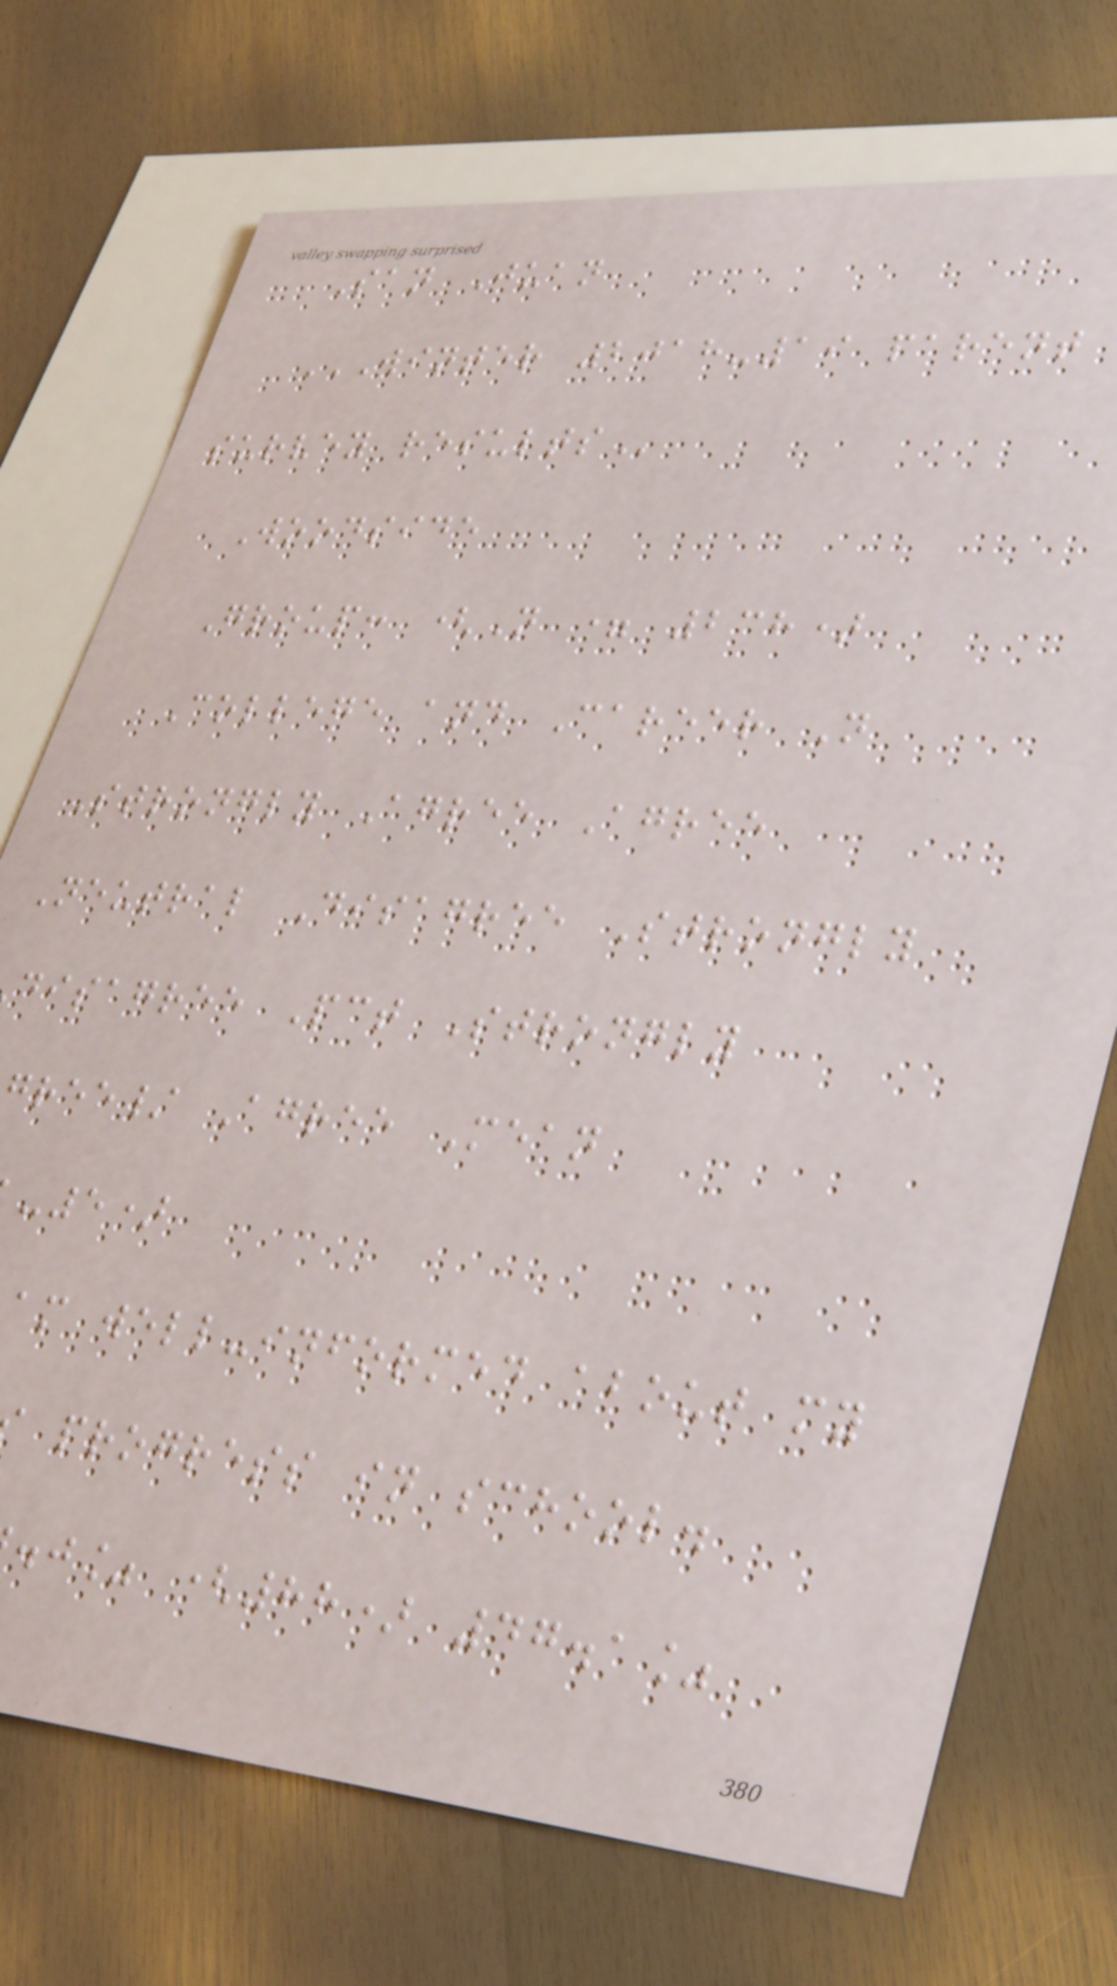San Juan
WINTER 2018-19 PARENT
survey
Woodside
Group: (N = 238)
College and Career N
Strongly Agree Agree
Neutral Disagree Strongly
disagree Pct Strongly
gree/ Agree Mean
-5)
am well-informed about my
progress in school.
.j% (88) 47.1%
